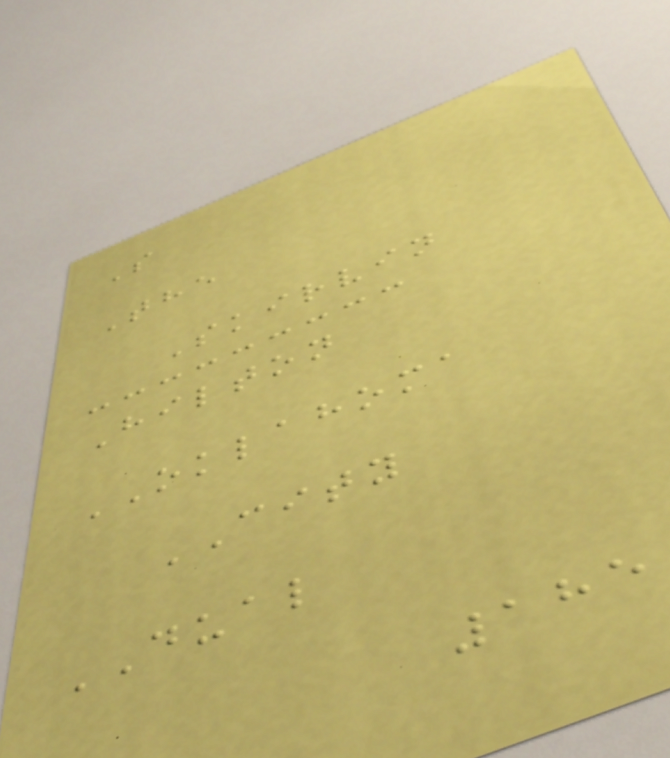S
The
Skirvin
Hilton
OKLAHOMA
CITY
DUAL
185
